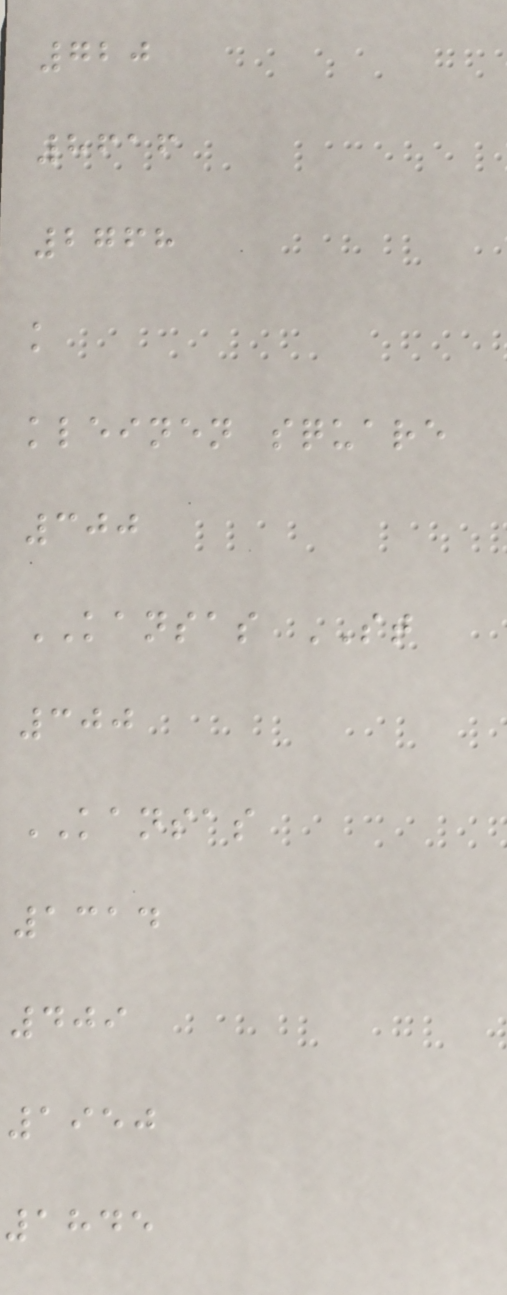720
8616
2768
k
kleinen square
300
KANSAS ST
300
KANSAS
1314
409
1950
1845
